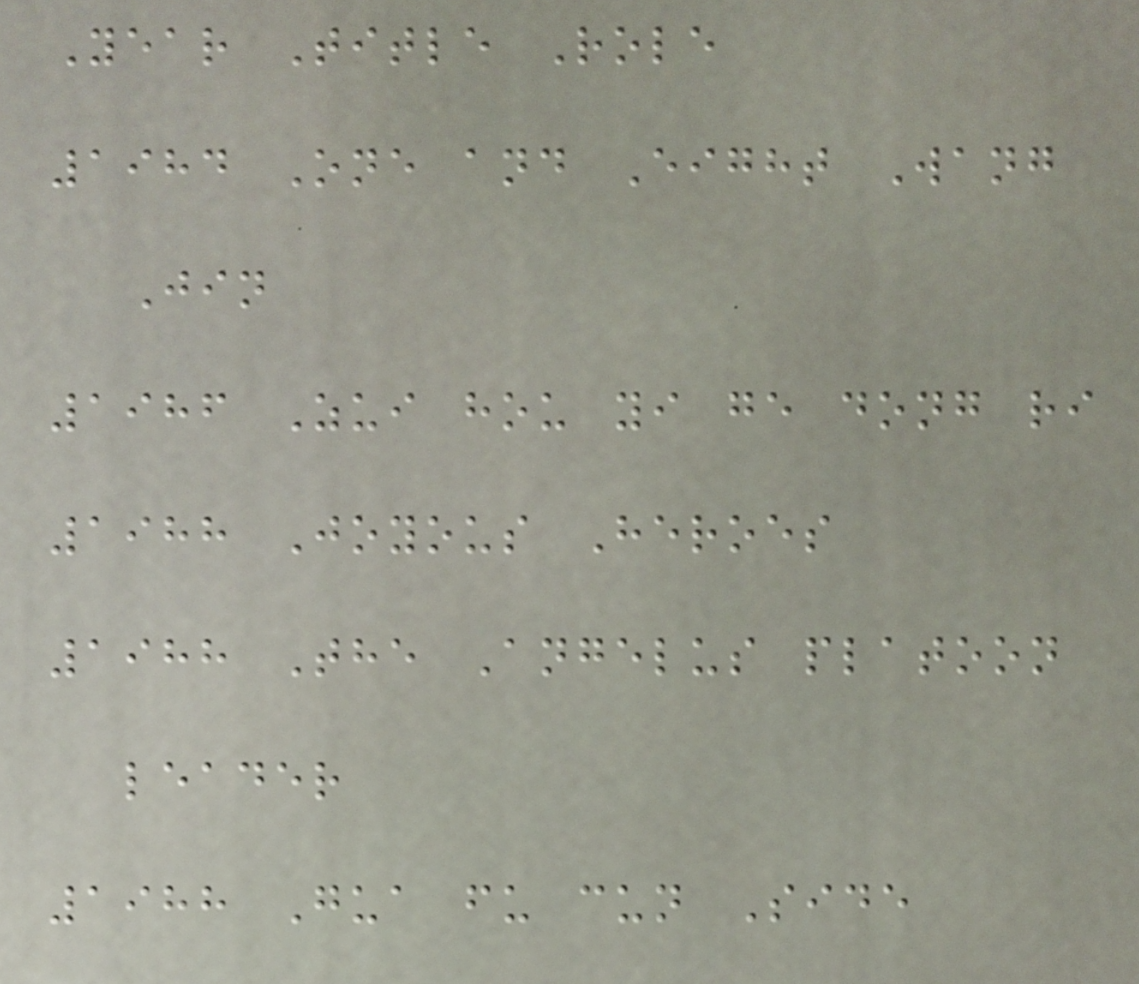Year Title Role
1984 One and Eight Wang
Jin
1986 Zui hou yi ge dong ri
1988 Joyous Heroes
1988 The Angelus platoon
leader
1988 Gua fu cun Side
